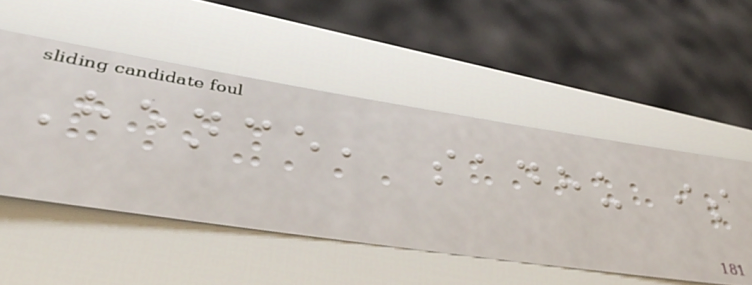Hence, sadhu is
